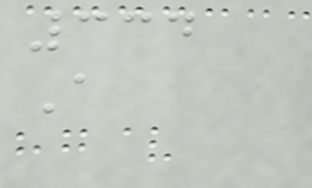334
A
